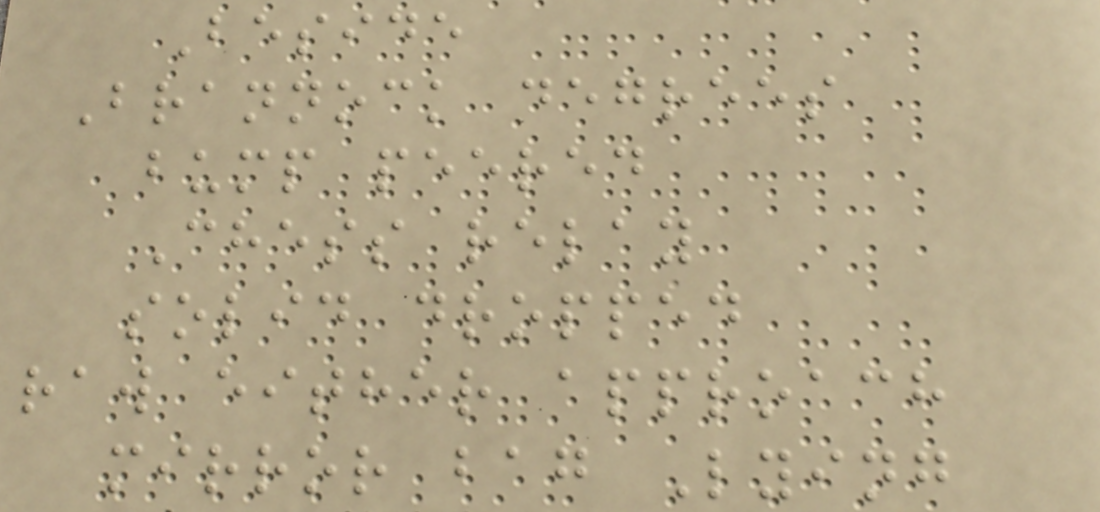Beside
Brannock degrees
bump peered
Chess relay
solid dropped
raw either approach
mirror bag Lying
